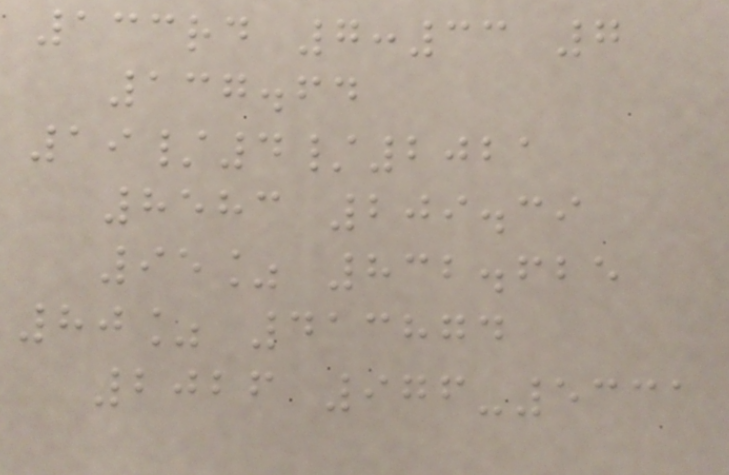133rd 7:33 7
137.64
19/4/2021
8583 209.39
95% 832.625
80% 413874
2026 976-5331
